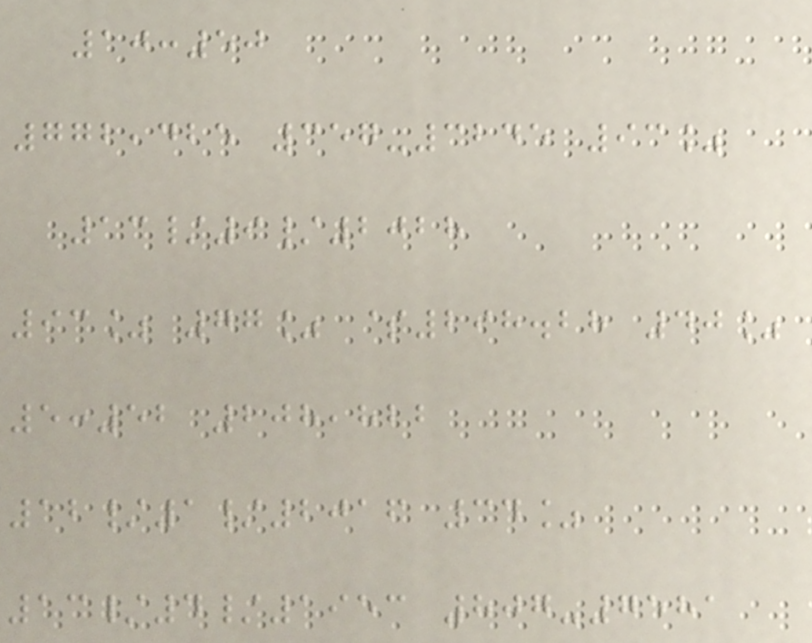10:50
772,425 357-3245 93%
13/9/2028
93% 77% $298.28 40%
5:52 208,822
12/1/2016 34%
13/4/1953 807-7581
